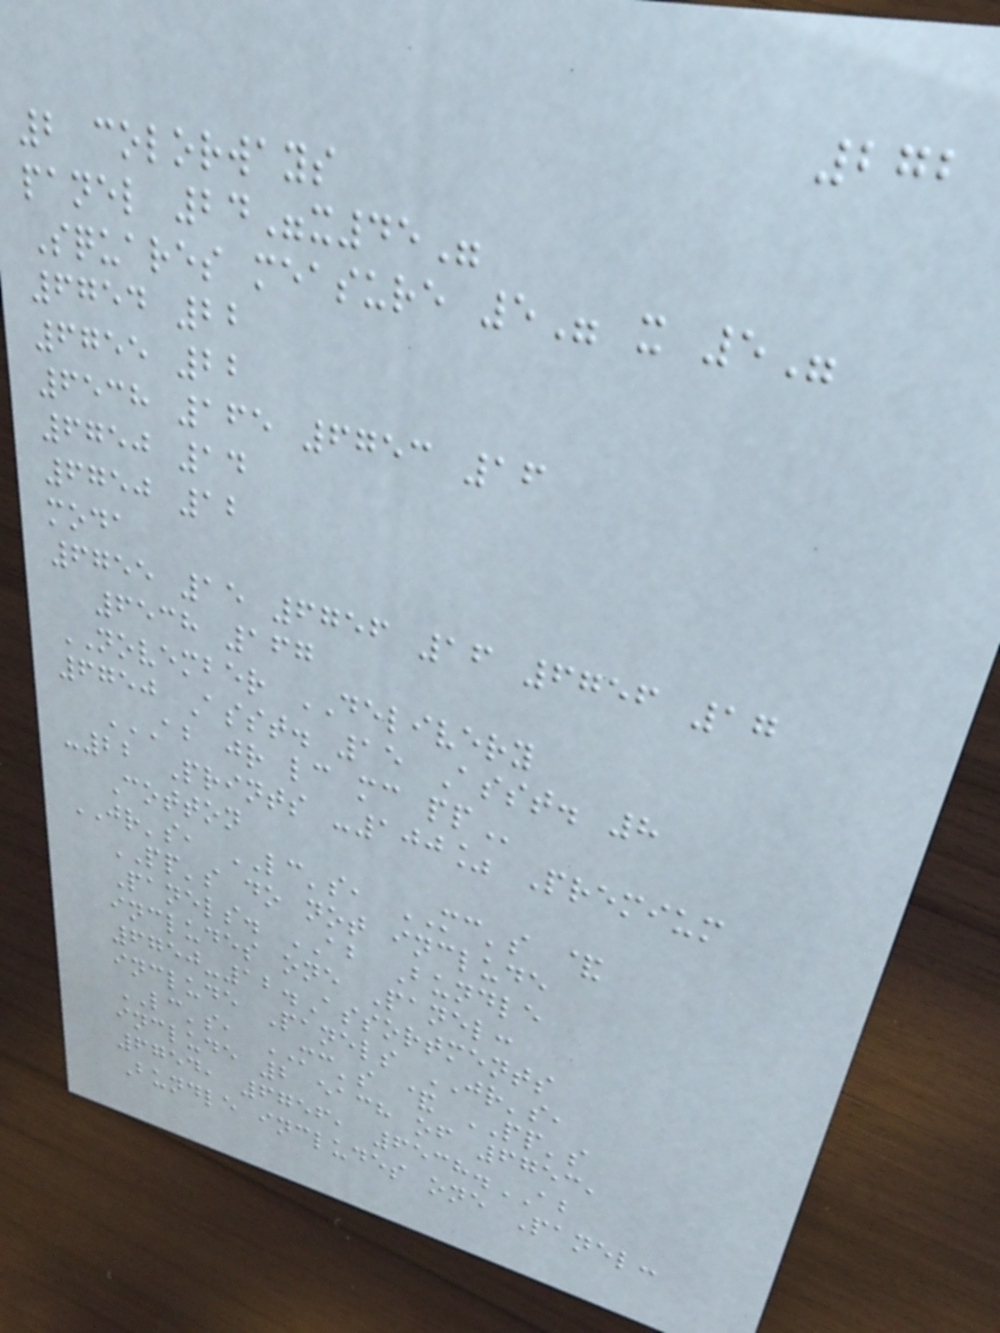272
2 colorways
panel 24"x45"
Squares measure 5" x 5"
6754 22
6755 22
6538 165 6753 16
6750 14
6750 12
moda
6755 15 6756 16 6756 17
6538 167
NOVEMBER DELIVERY
6750 Asst. 15 Asst. 8
AB JR LC MC PP
-22 Prints -100% Premium
Cotton
JR's, LC's, MC's &
PP's do not include
Panels. AB Bundle
includes one Panel:
6750-12.Assortments
include Panels JR's,
LC's, MC's & PP's
include 2 each of 6753,
6754, 6756, 6538.AB
Bundle includes one Panel:
